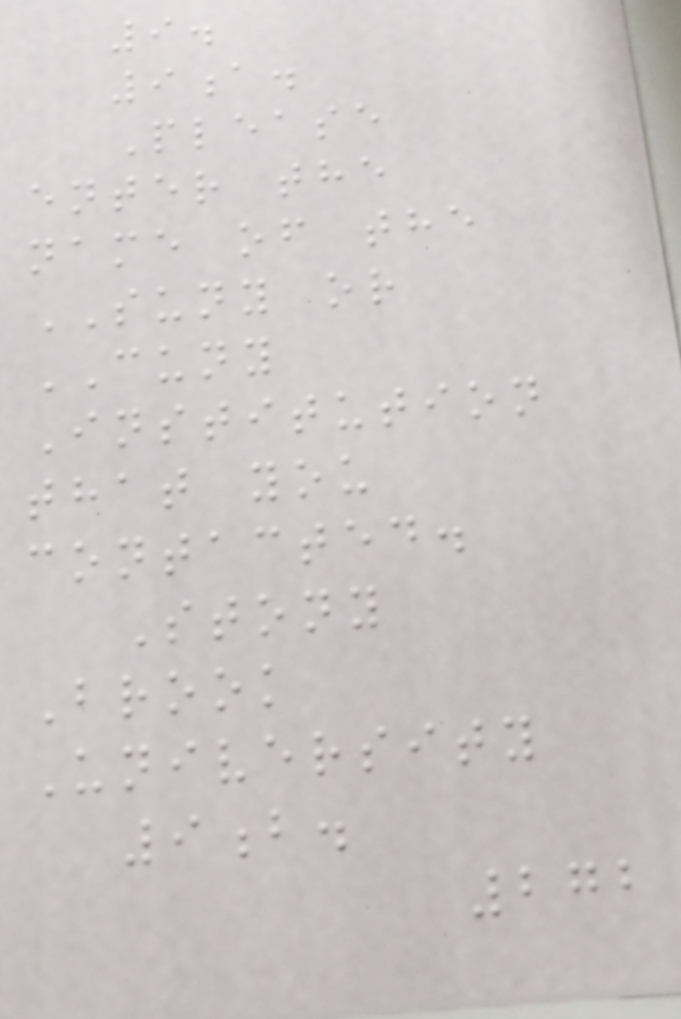9.
9a.
Please
enter the
name of the
SUNY or
CUNY
Institution
that you
contacted.
Stony
Brook
University
9b.
272
